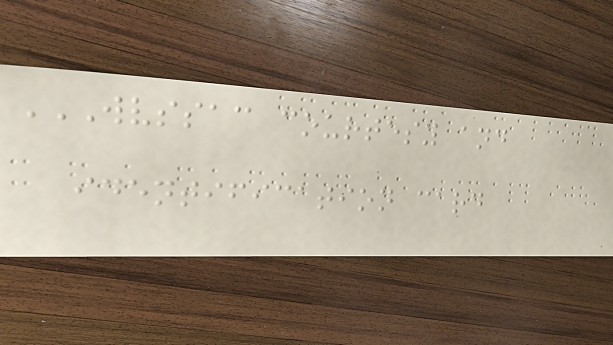WVSSAC COURTESY AND
IDENTIFICATION CARD
